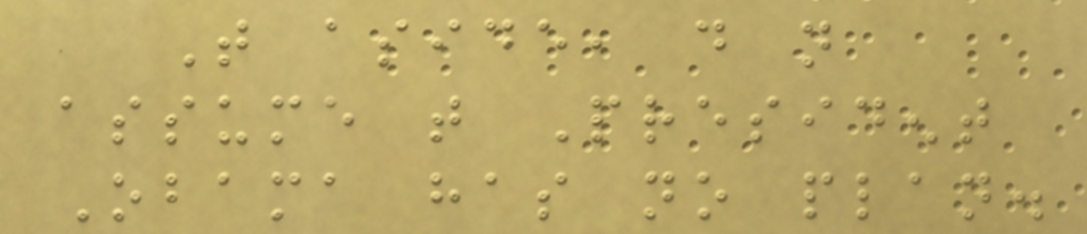That aside, do not
assume that President
Obama has no plan.
